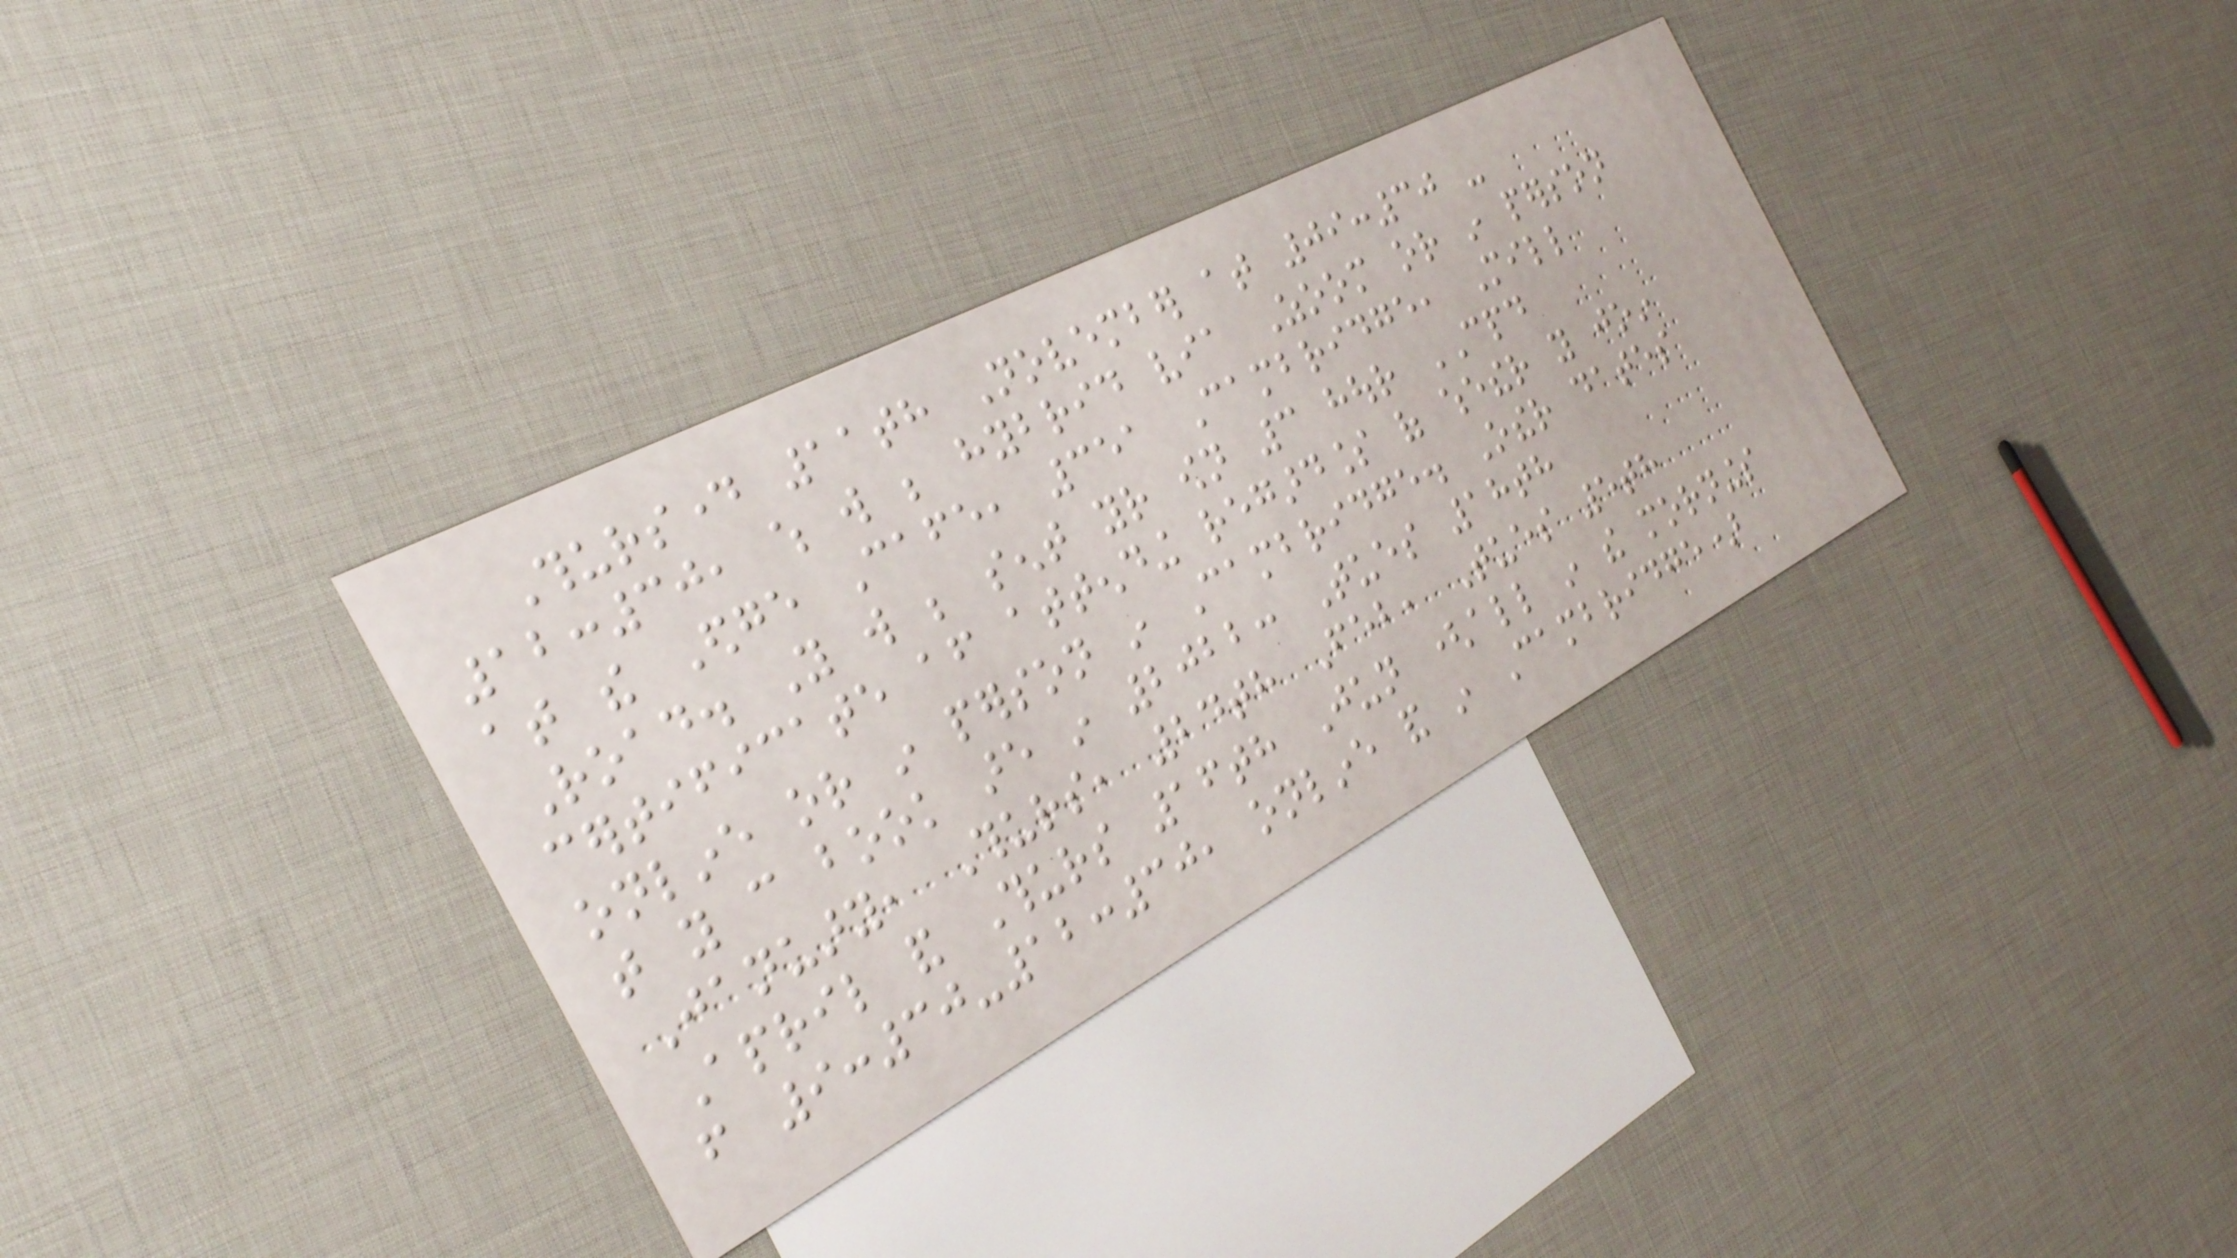Thursday 11th November at 09:30 -
12:30, which will be hybrid via Zoom or in person
at the Edge Cafe, 351 Cambridge, Mill
Road. You will be sent your own 3 hour CPD
certificate after attending regardless of whether you join
online or in person in Cambridge. Other dates
that you can book are in 2022: Tues 18th
January, Thurs, 24th Feb, Tues 5th
April and Thurs 16th Jun (all in the mornings
from 9:30-12:30, online and in Cambridge)
